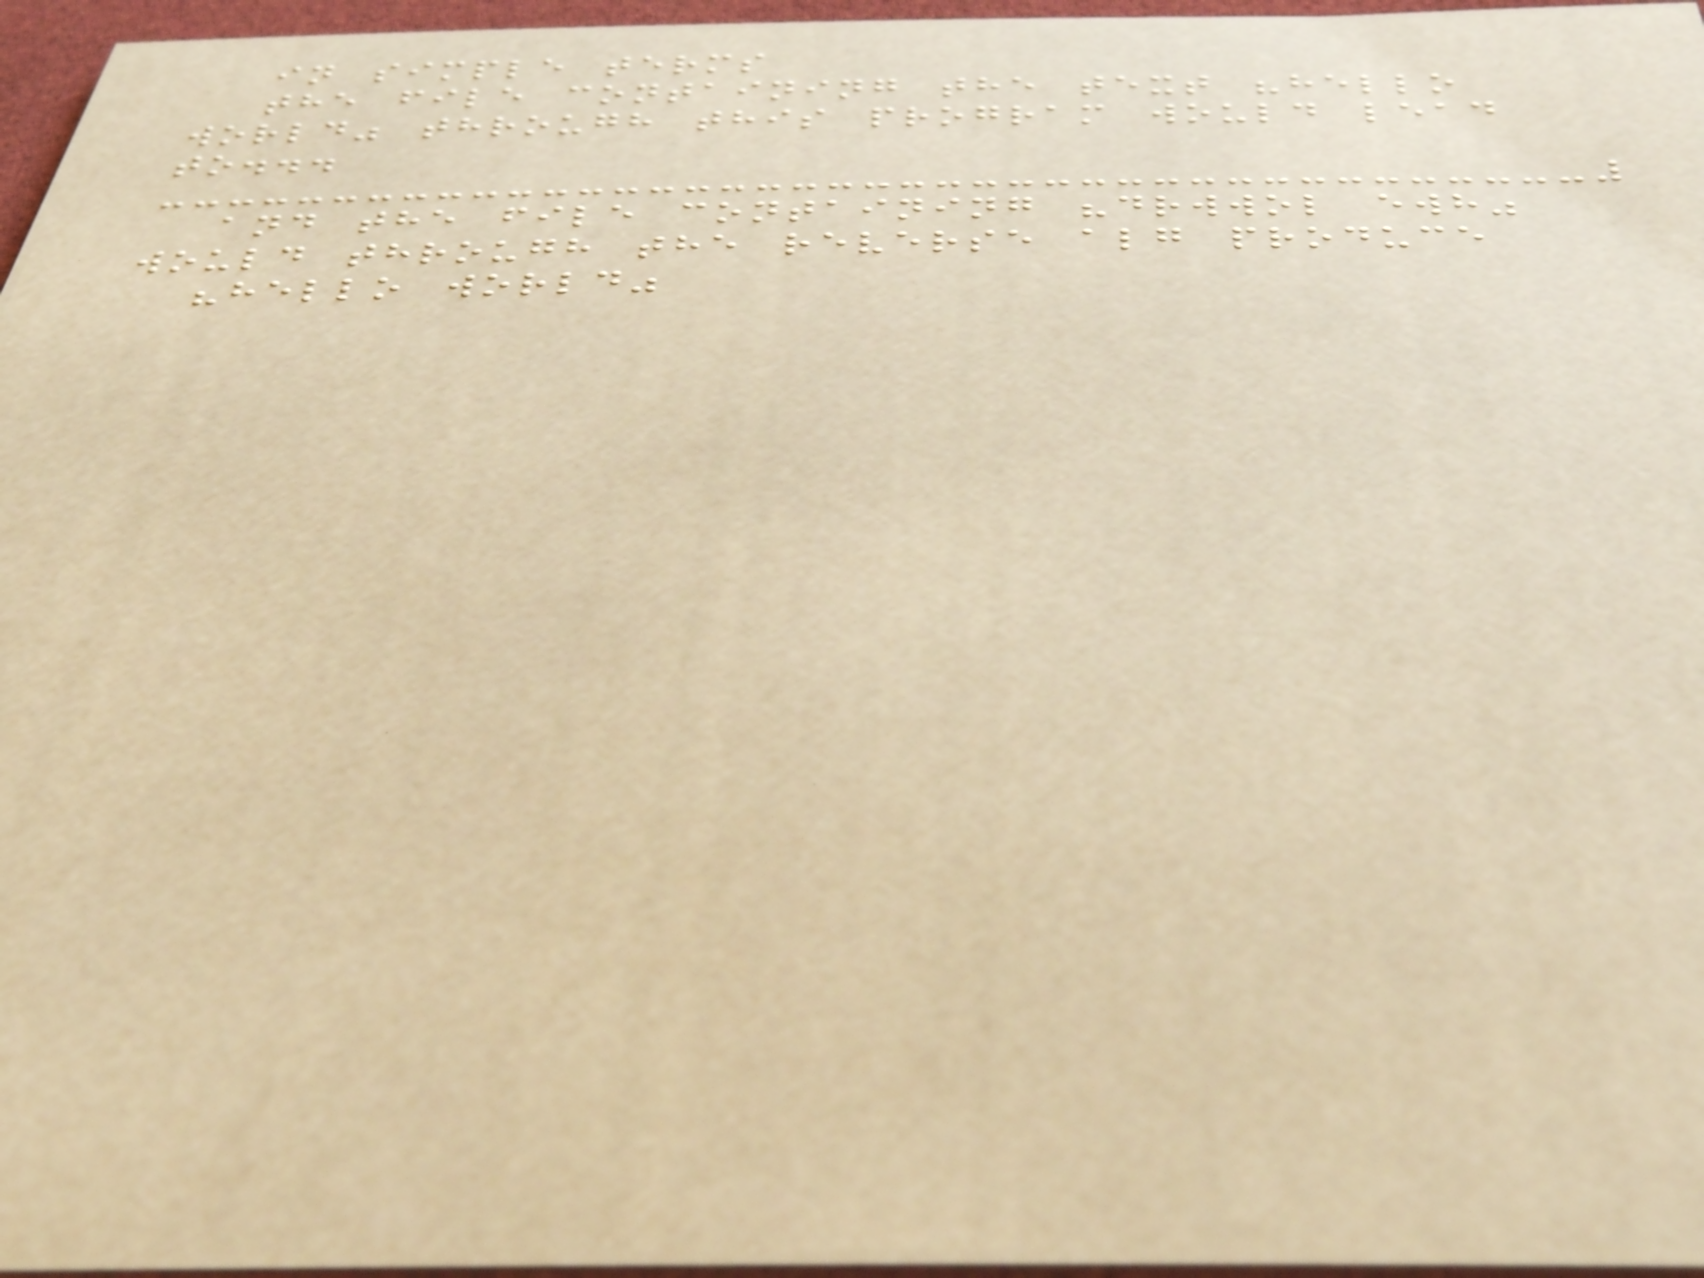in simple terms
the file containing the text "hello
world" through this program would lead
to...
and the file containing "drwwol ewh"
would through the reverse alg produce
"hello world"
